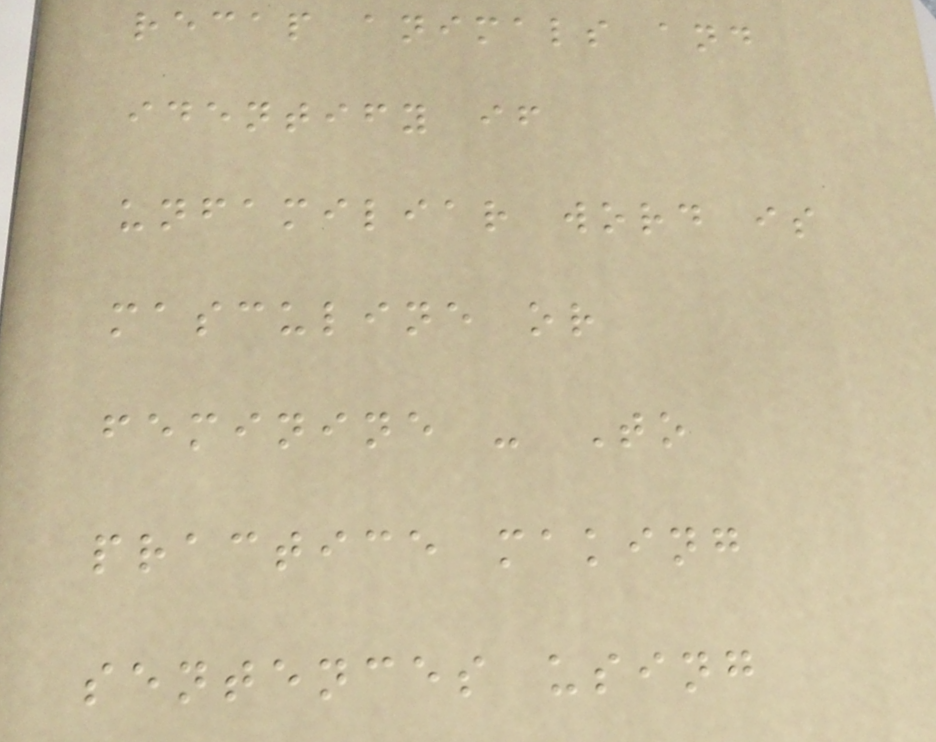recap animals and
identify if
unfamiliar word is
masculine or
feminine - To
practice making
sentences using
